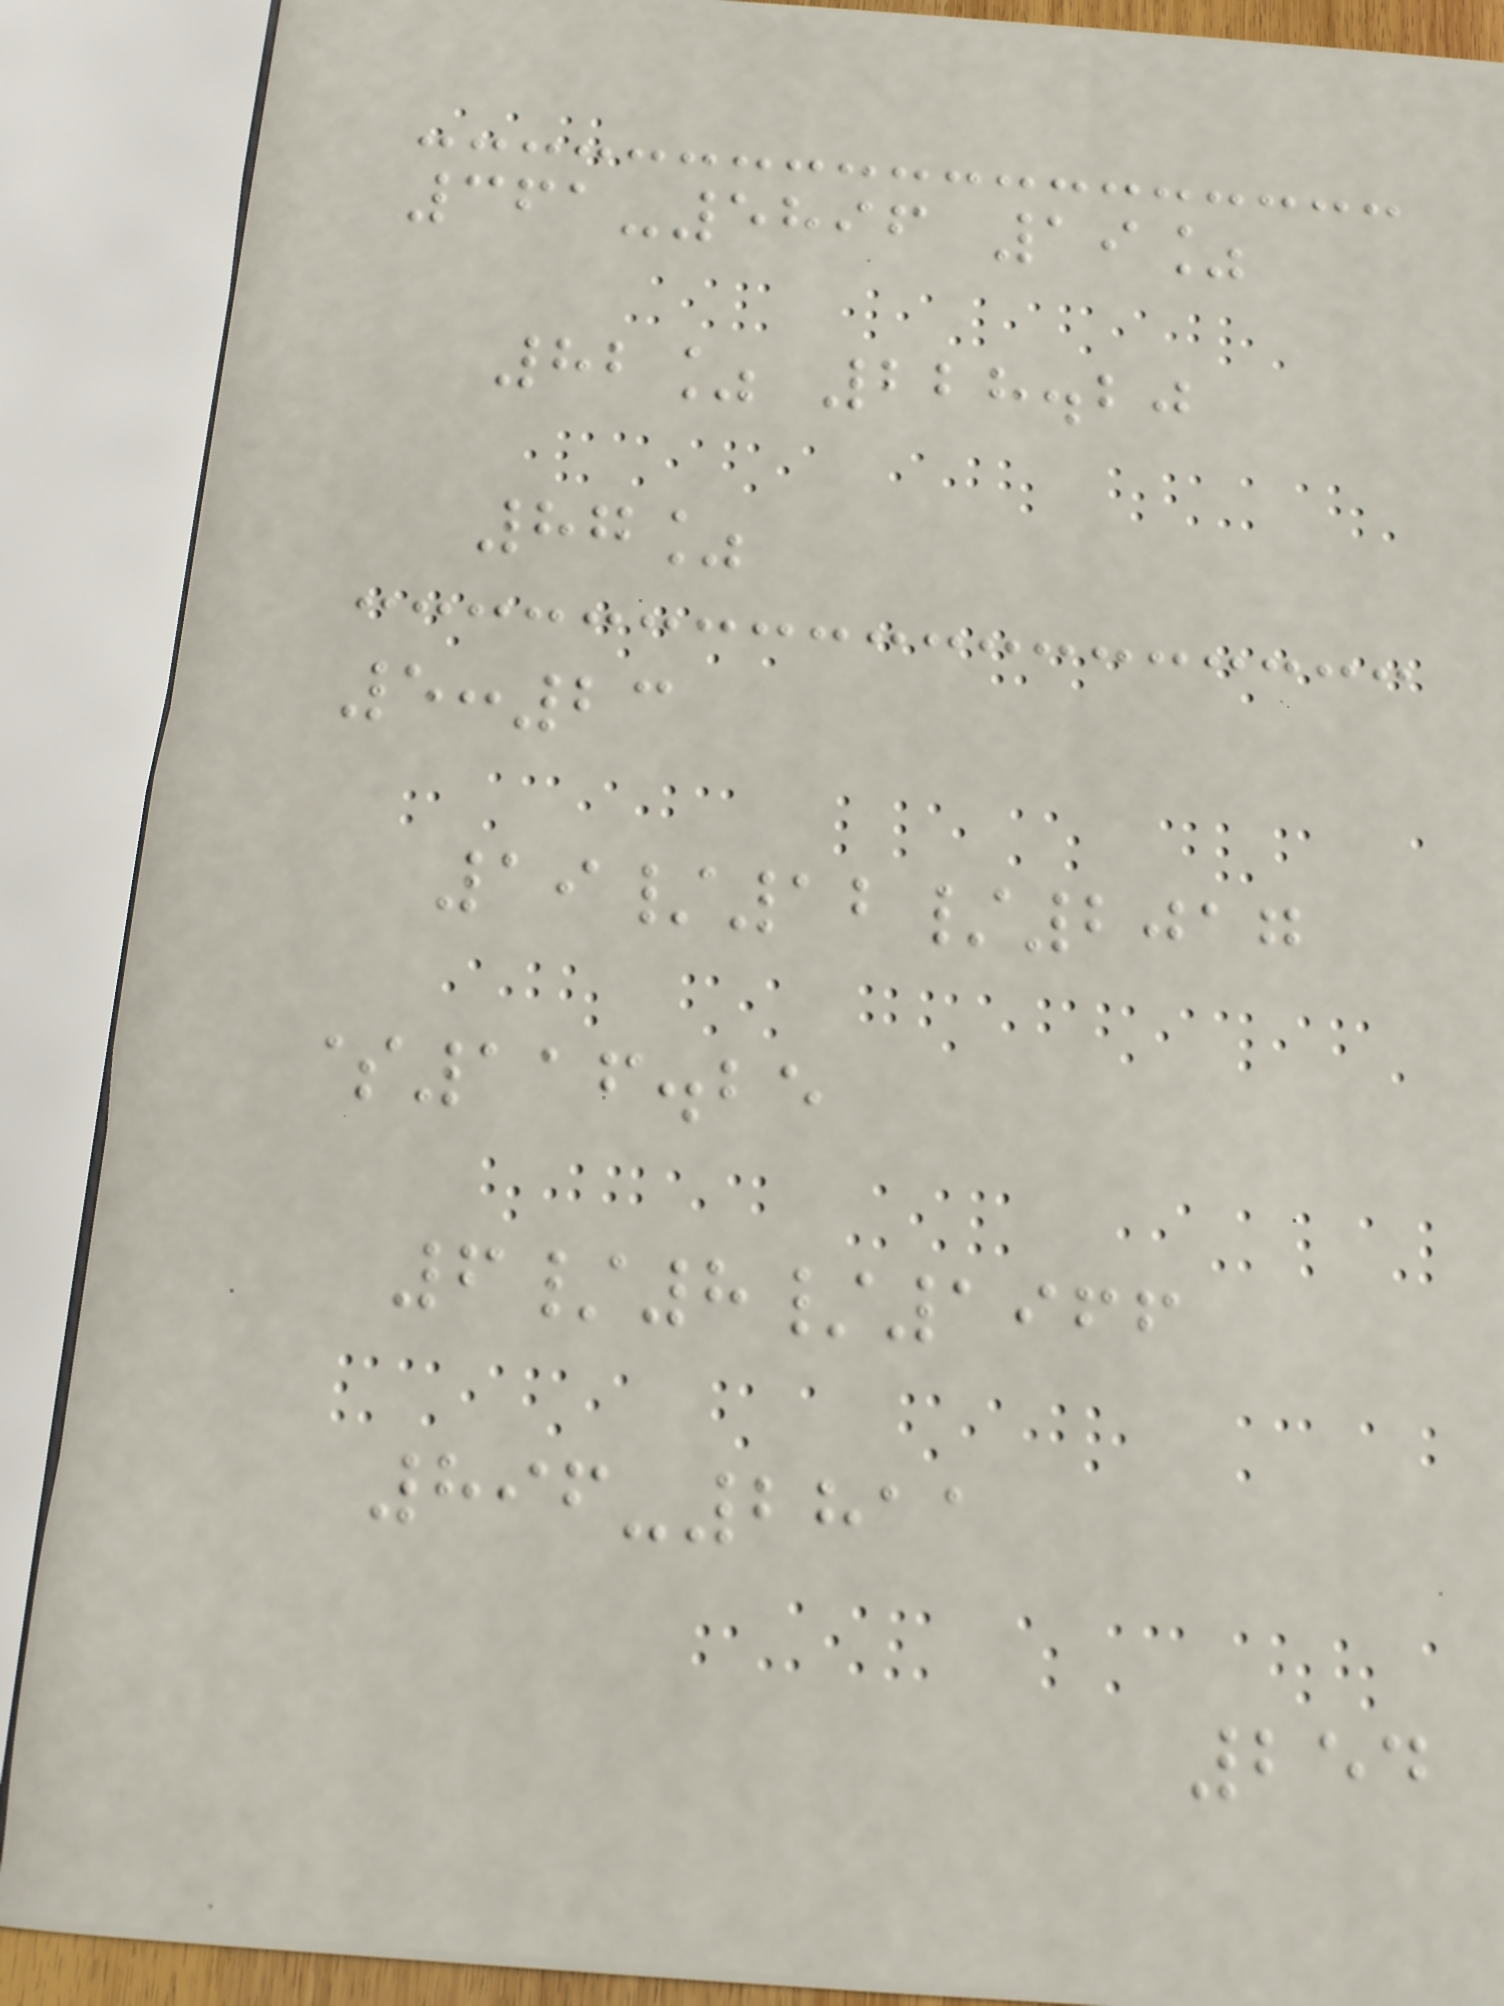361-5896 19%
82% 228.20
87%
5:23
19/12/2017
$116.25
6/8/1966
896-2811
254
